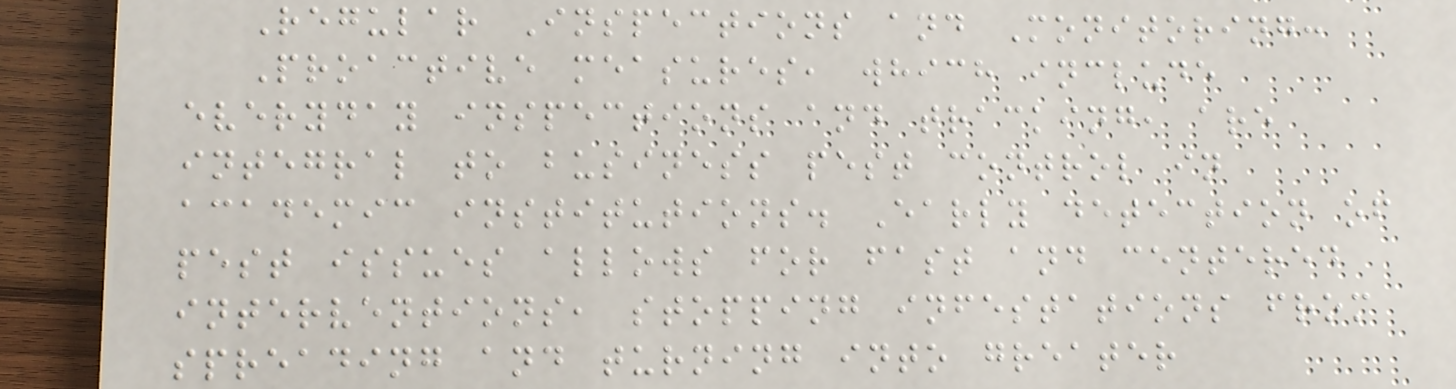Regular Inspections and Monitoring:
Proactive measures, which include
everyday inspections and tracking, are
integral to business pest control in
academic institutions. Early detection of
pest issues allows for fast and centered
interventions, stopping infestations from
spreading and turning into greater
